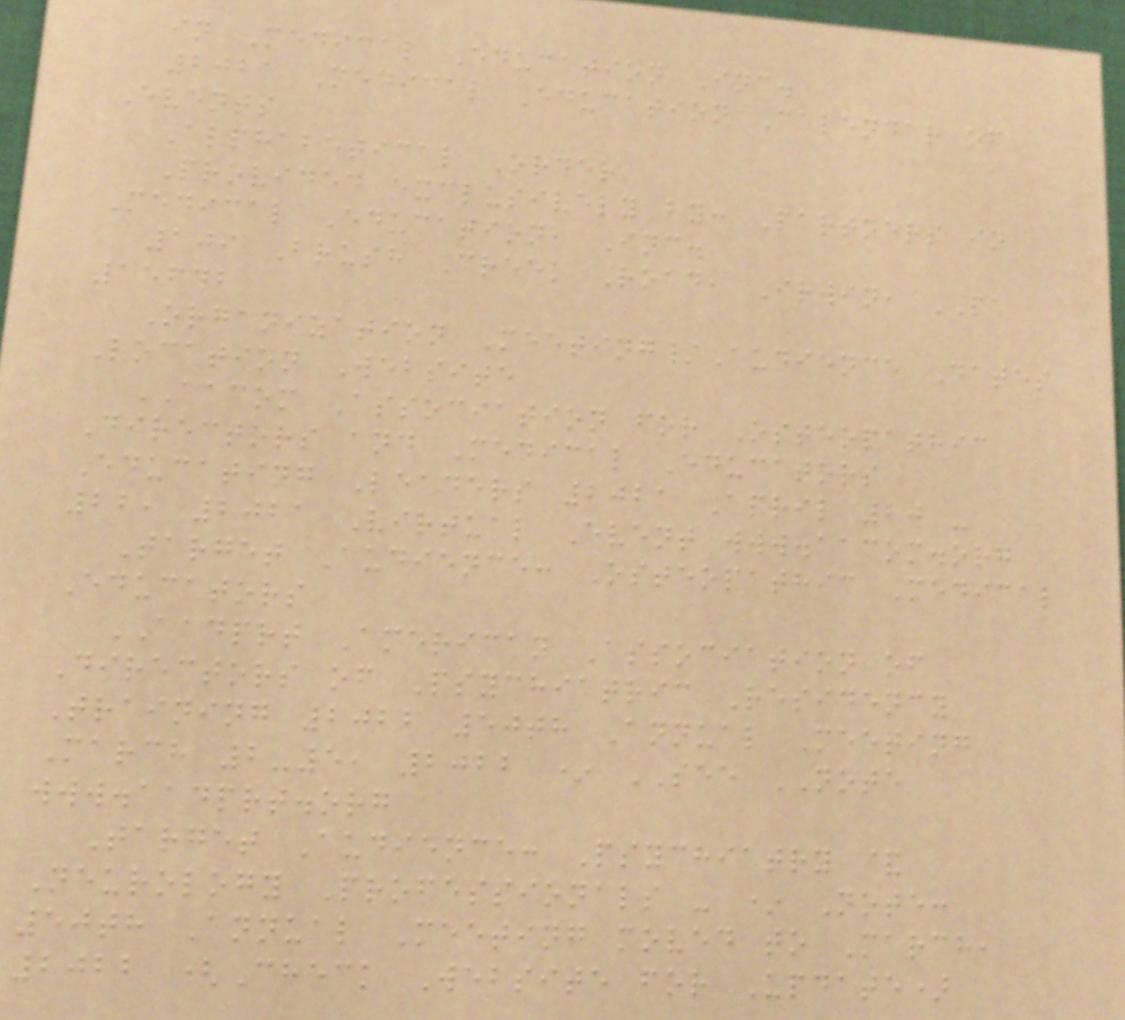in Medical Education Inc.
2021 Medical Education Calendar of
Events
Alphabetical Order
Provided exclusively by: Partners in
Medical Education, Inc.
109 Brush Creek Road, Irwin, PA
15642
Organization Meeting/Audience Dates
Location Website
AACOM Association for Osteopathic
Directors and Medical Educators
Educating Leaders 2021 April 20 -
22, 2021 Virtual Event www.aacom.org
Target Audience: Osteopathic Medical
Educators
AADPRT American Association of
Directors of Psychiatric Residency
Training 2022 50th Annual Meeting
March 2-5, 2022 * SEE NOTE
www.aadprt.org
Target Audience: Psychiatry &
Neurology Professionals - * Note:
50th Annual Meeting moved to March,
2022 (Check Website for Update)
